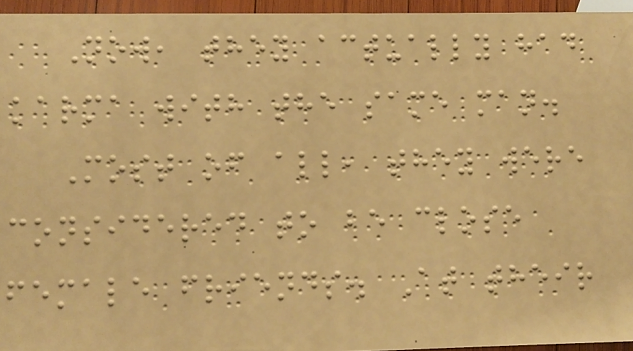Now, they actually had
karma with the same man.
Most of all, they were
considered to be close
female friends. At their
